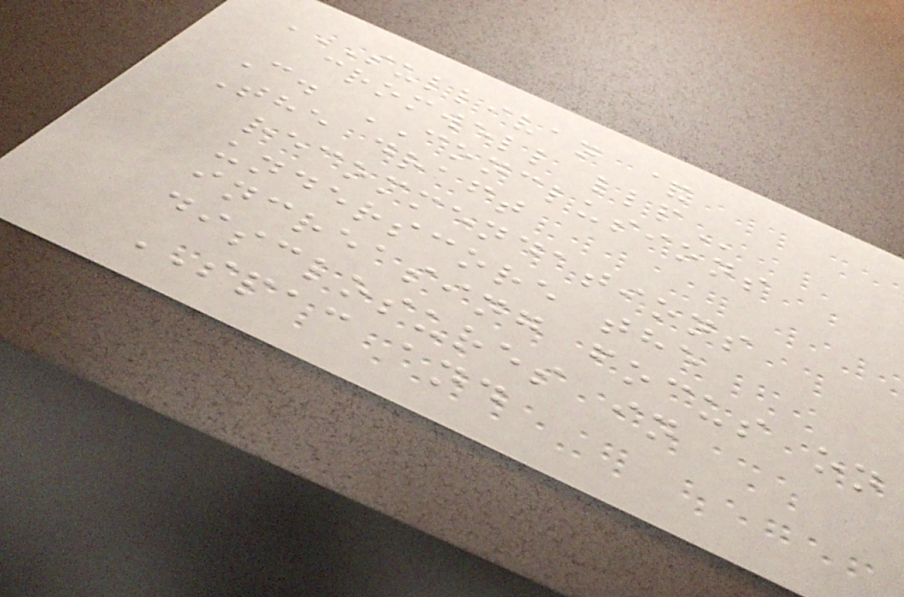SULLIVAN &
CROMWELL LLP
C. CONCLUSIONS
The draft
recommendations
underscore the
increasing focus on
disclosures in
SPAC and
